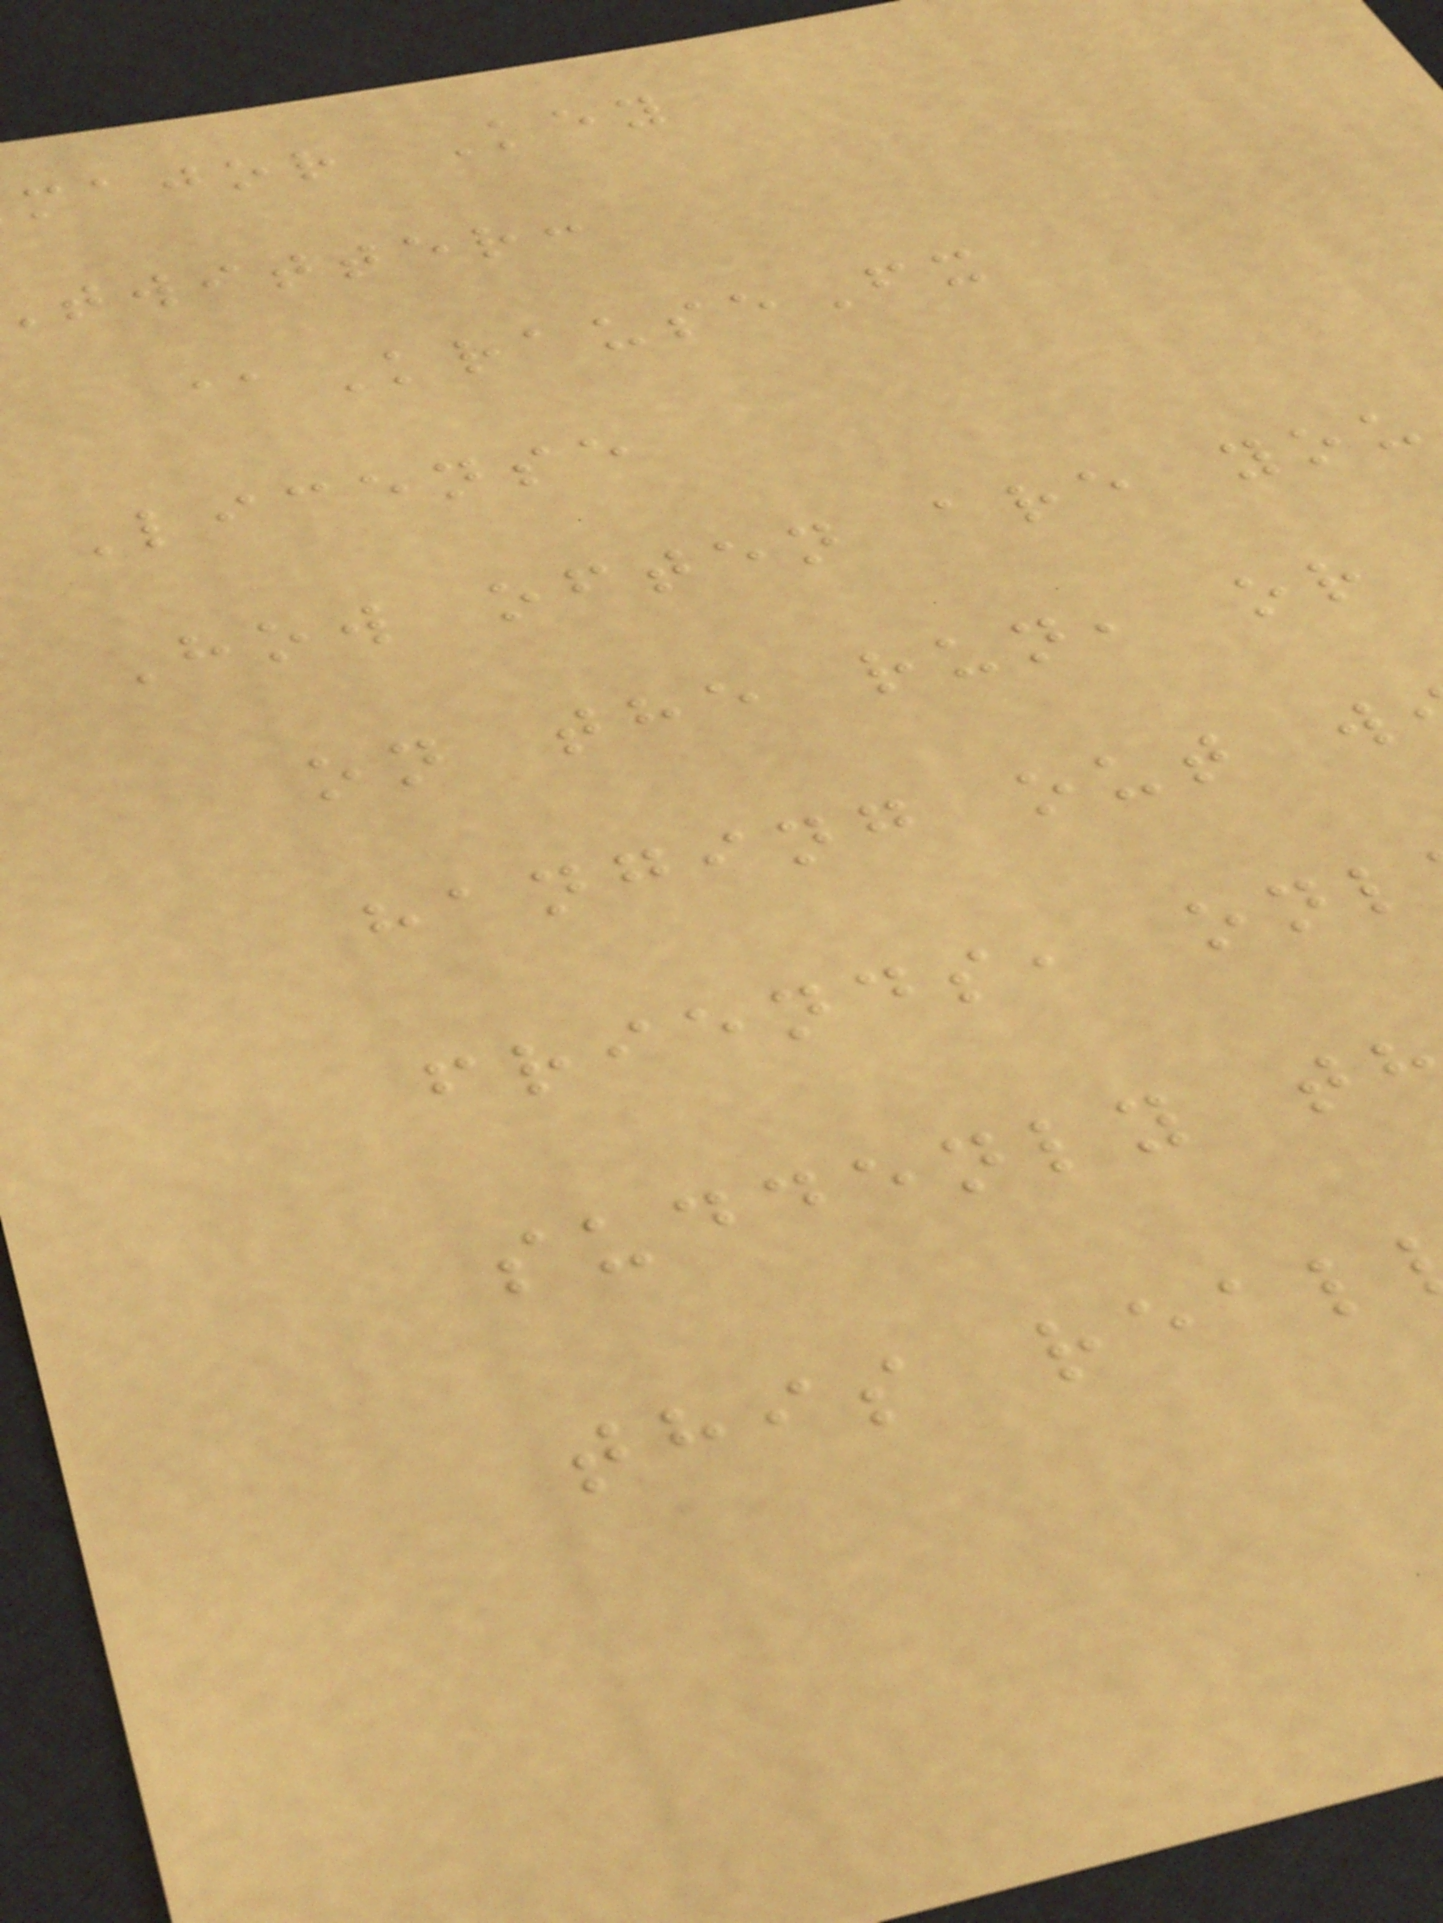major Key
twitter:
@KrauseFx
License
How often are you
on the run, or
hanging out w
friends, onl
suddenly t
this real
